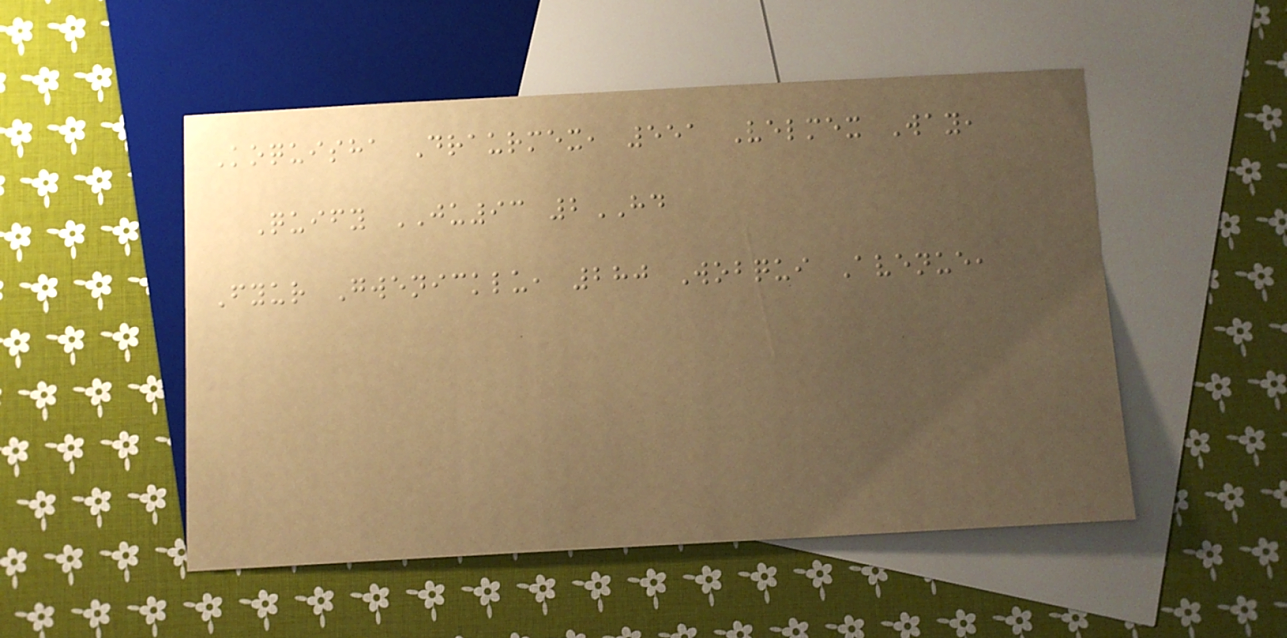Koquisha Draurmex, 551 Velmex Way,
Quify JU93 2HD
Fyur Gwenicklu, 280 Wobqui Avenue,
